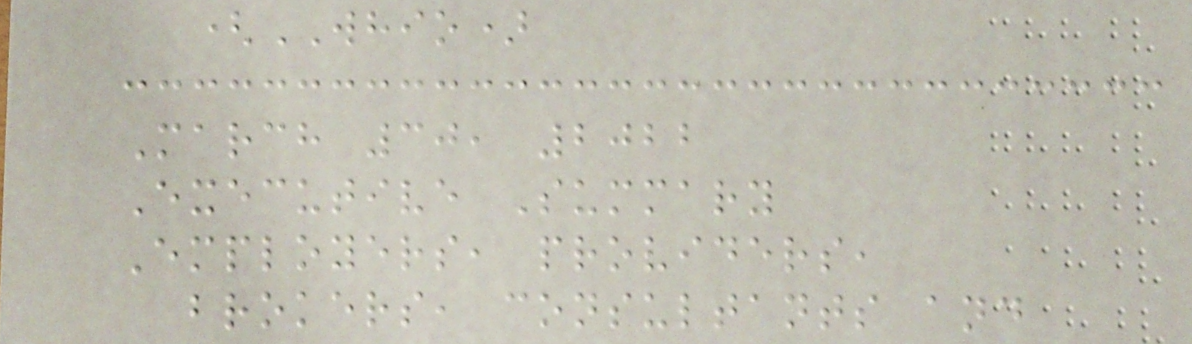(WHIO)
March 30, 2022
Executive Summary
Employers, providers,
brokers, consultants and
